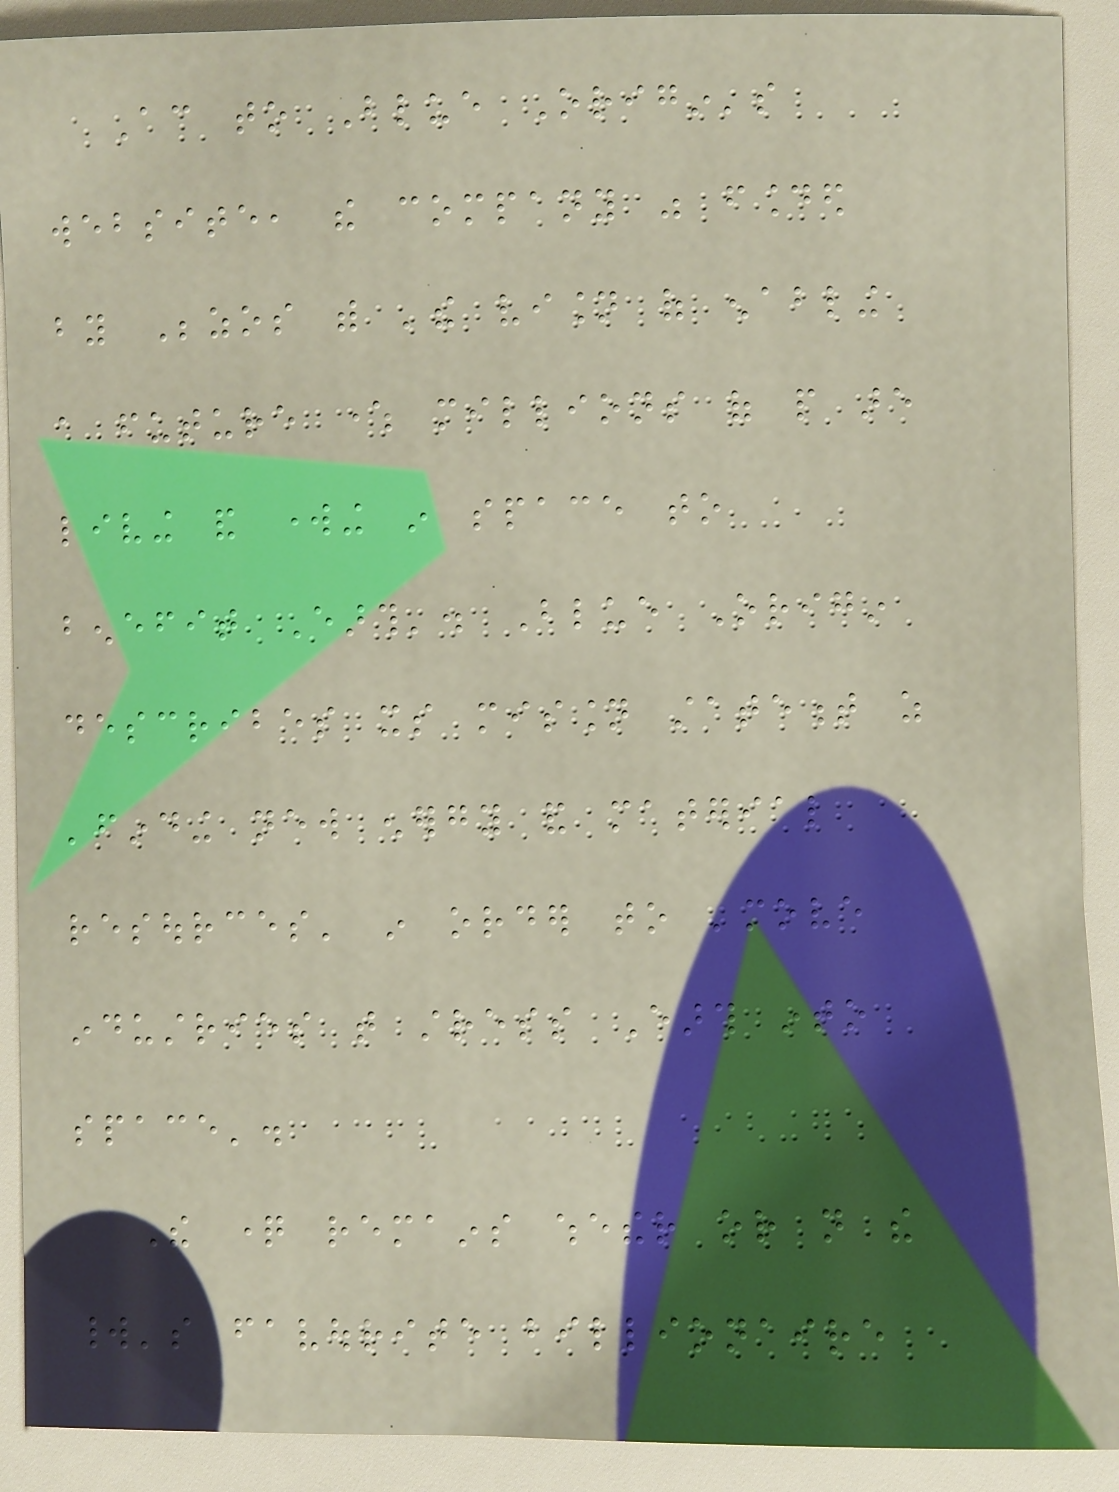According to Blue Origin's
website, the company was founded
by Bezos with 'the vision of enabling
a future where millions of people are
living and working in space to
benefit Earth'. Blue Origin
describes its mission statement as
'finding new energy and material
resources' in order to 'move
industries that stress Earth into
space'.
The question remains whether or not the
world's favourite billionaire
